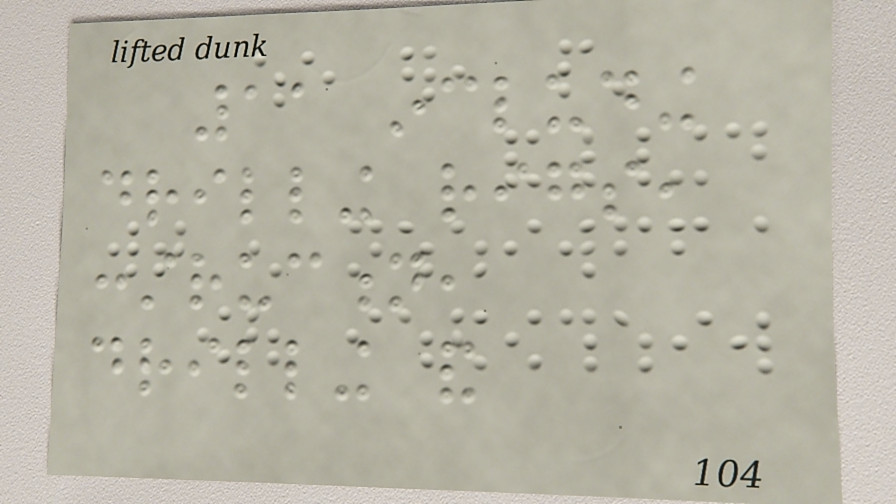11 including
drilling rigs,
construction,
drilling and
